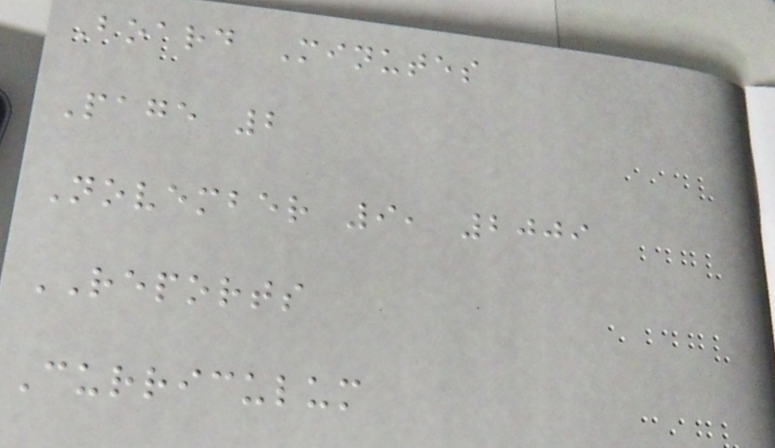Board Minutes
Page 2
November 9, 2009
REPORTS
Curriculum
